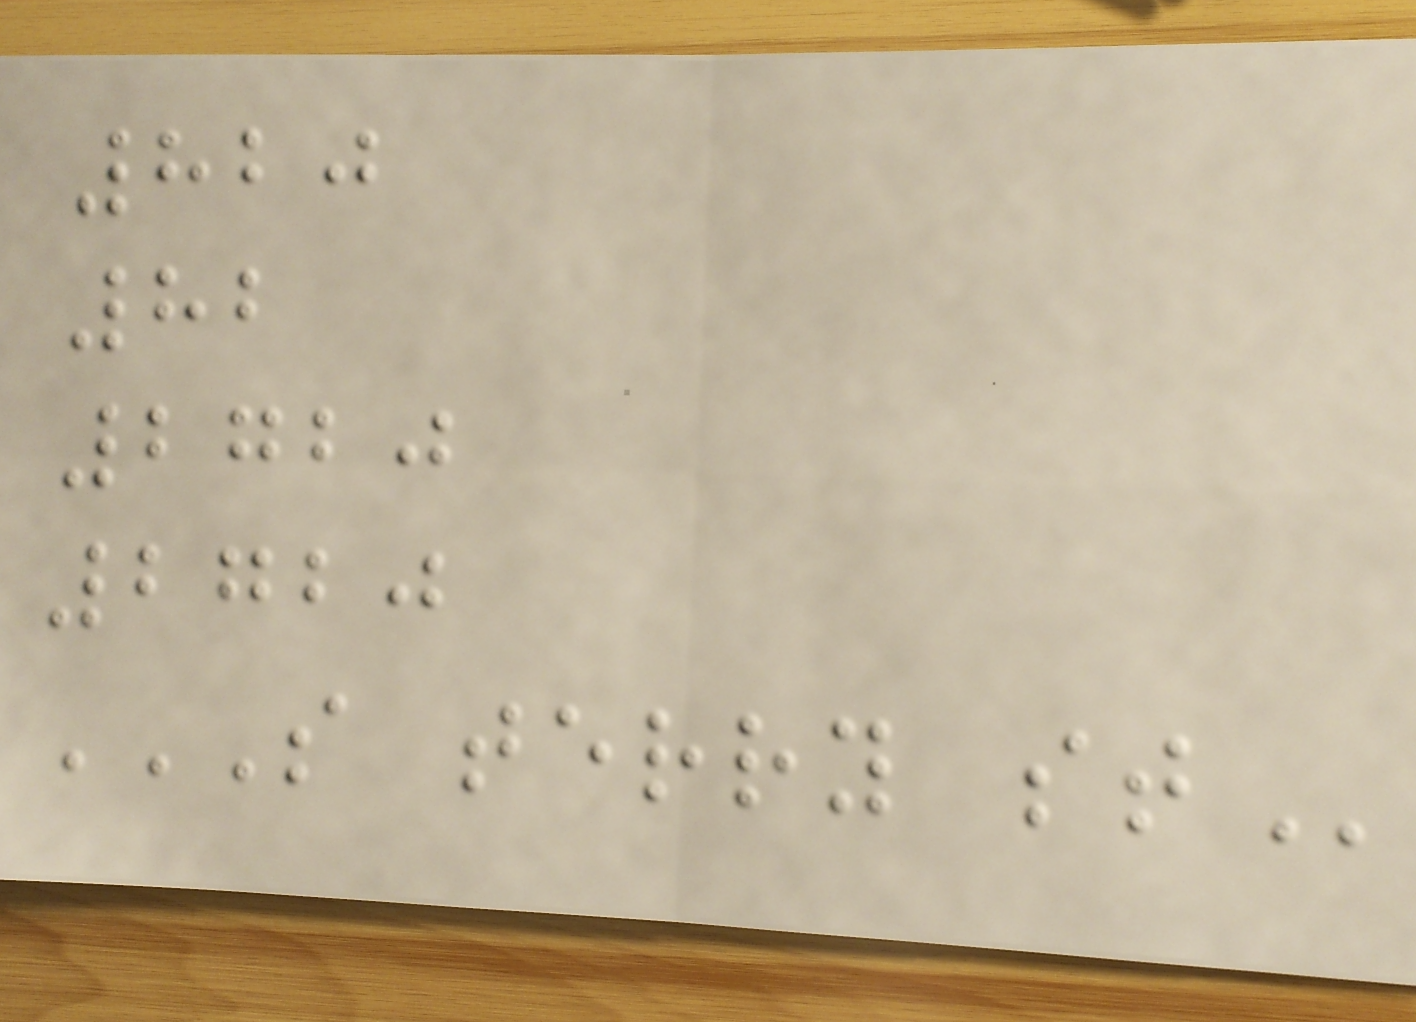820
82
2720
2720
S TERRY ST
